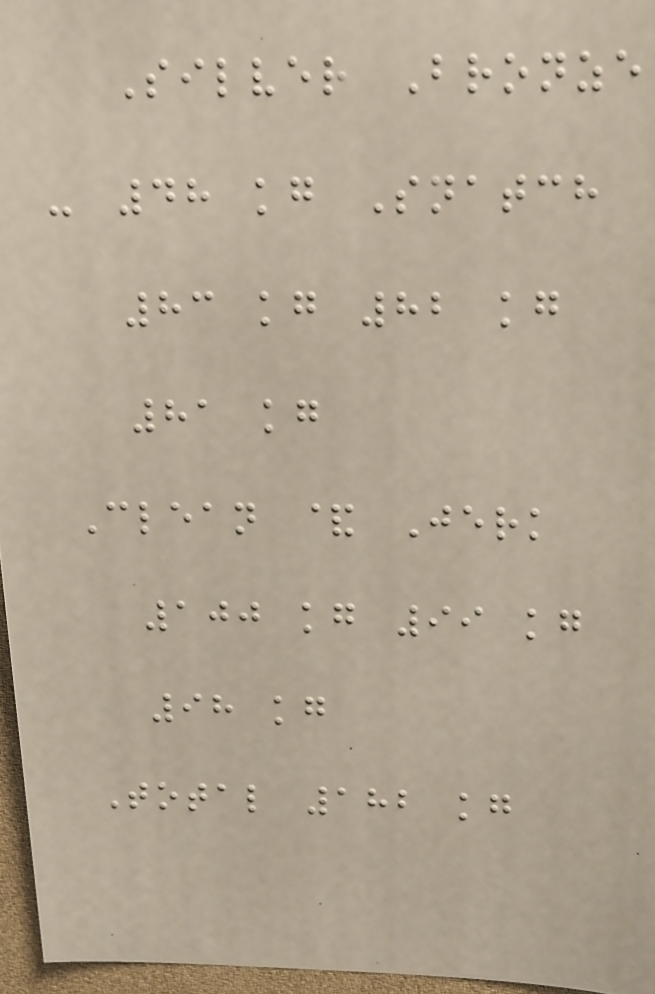Silver Bronze
- 48 kg Snatch
83 kg 82 kg
81 kg
Clean & Jerk
100 kg 99 kg
98 kg
Total 182 kg
